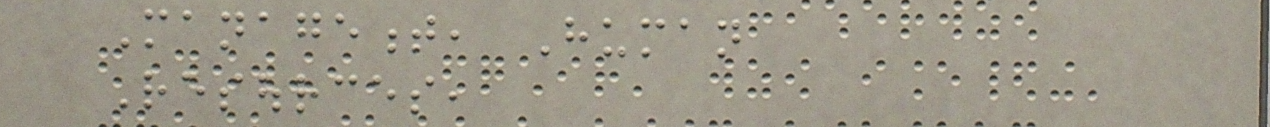Management, Human
Resources,
